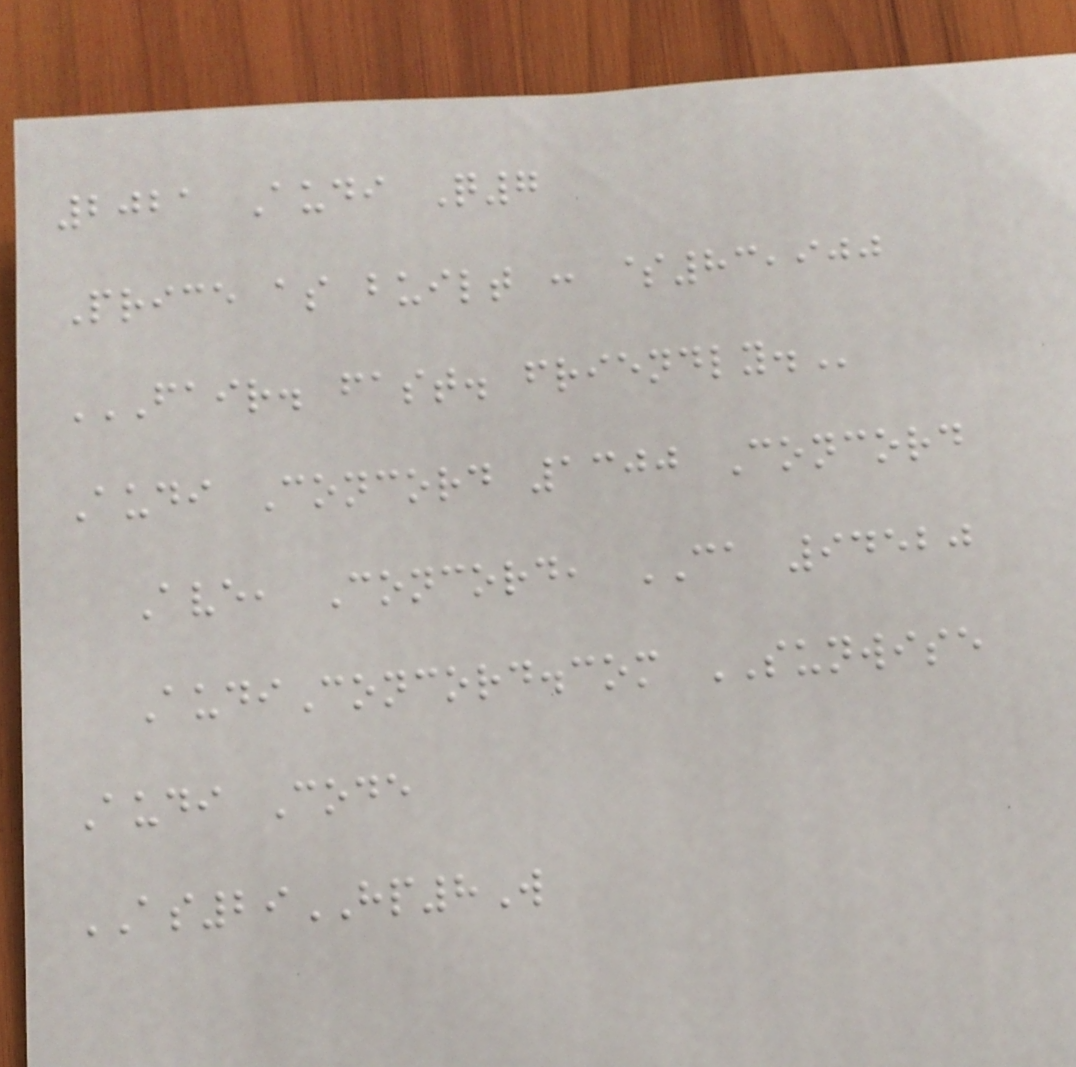2021 Audi Q7
Price as built : $83,900
FAIR. FAST. FRIENDLY.
Audi Concord 1300 Concord
Ave, Concord, CA 94520
AudiConcord.com SUNWISE
Audi Code
AS29HP8W
